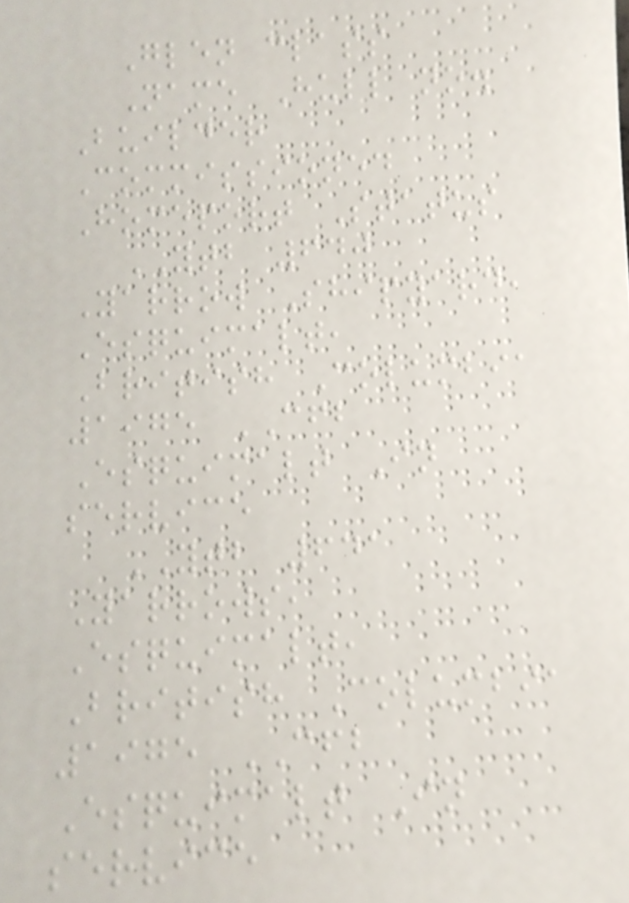Glen class
Name Hull no.
Builder
Commissioned
Homeport Status
YTB 640
Yarrow Shipyard,
Esquimalt,
British Columbia
1975 CFB
Esquimalt In
service
YTB 641
Yarrows,
Esquimalt,
British Columbia
1975 CFB
Esquimalt In
service
